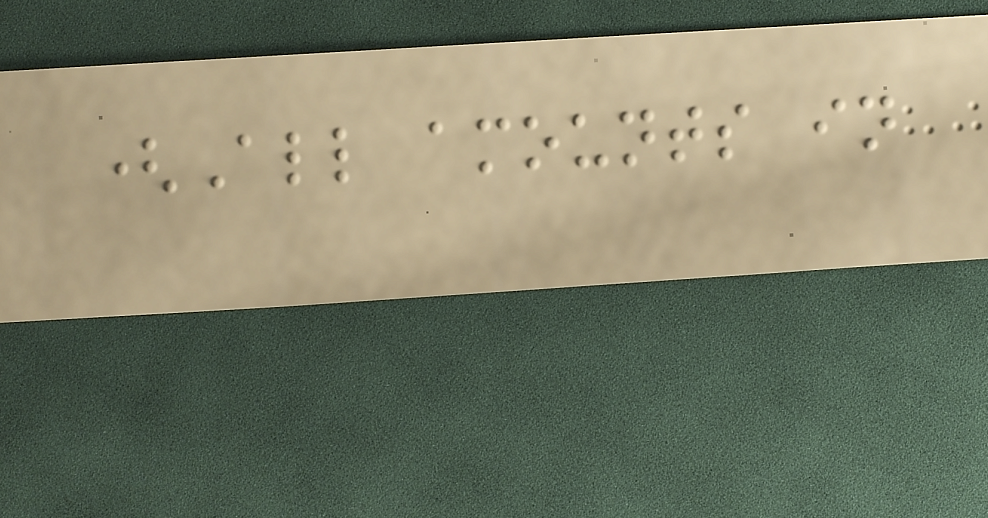(All amounts in
